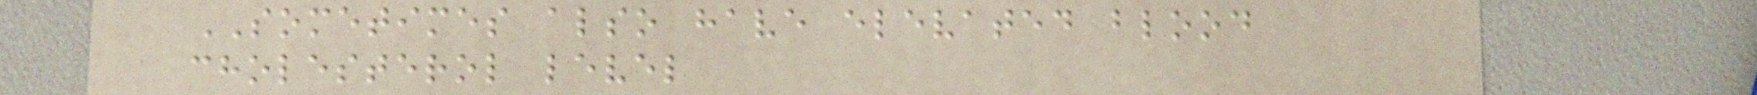SOMETIMES also have elevated blood
cholesterol level
